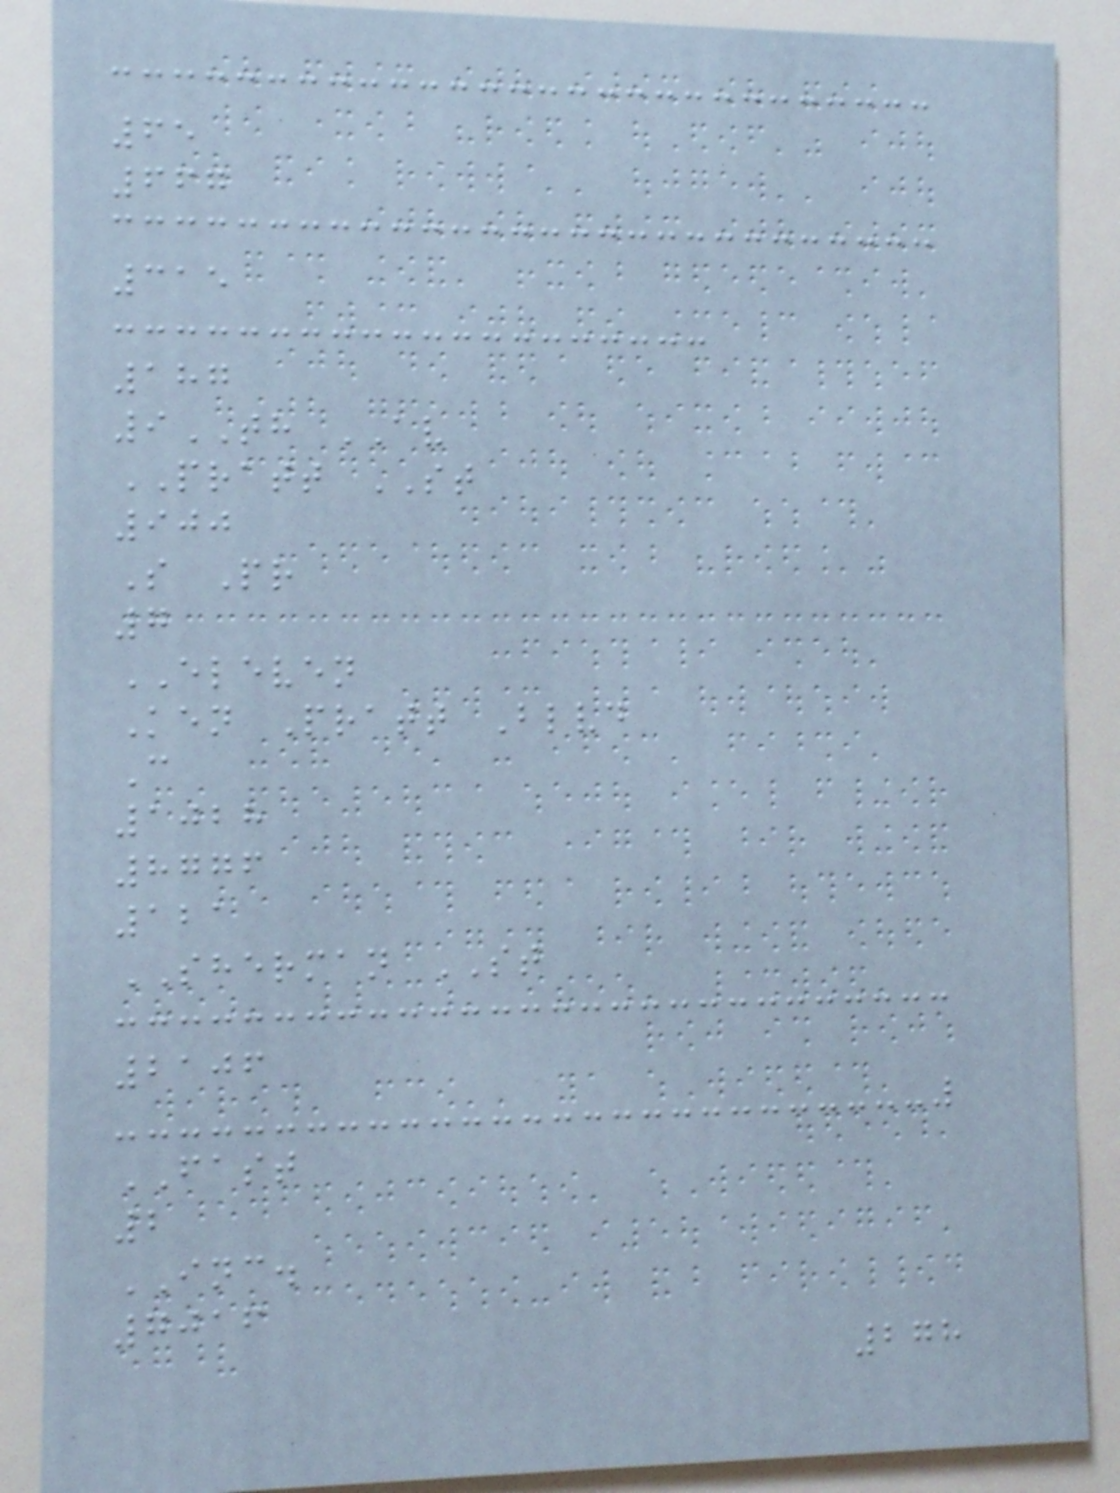65
667
315
187
9TH AV
PRATT ST
900
S Pr
7
ELEVEN
Ken Pratt Blvd
C
1028
8776
121
SHERMAN ST
2106
FAST
2
INC.
7016
278
